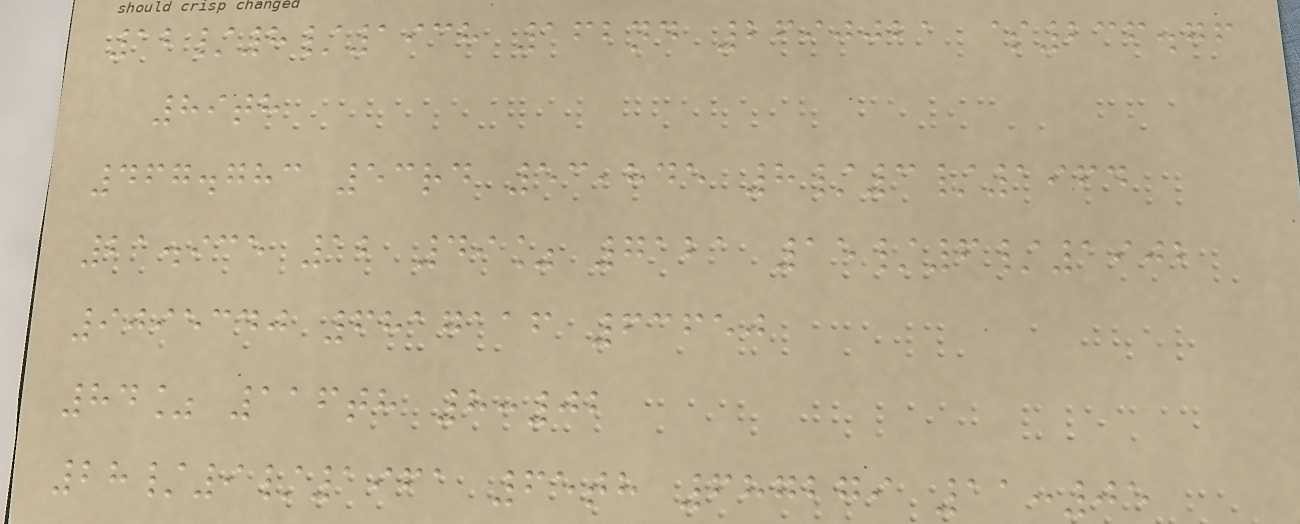12/8/1938 162nd 2690021 $236.76
89th
467.783 53rd 53,845 8/3/1964
21.935 12 49% 7121 15/6/1902
9095340 6817116 63650
84% 116th 8:02
28/9/1961 65th 687279 11:05
